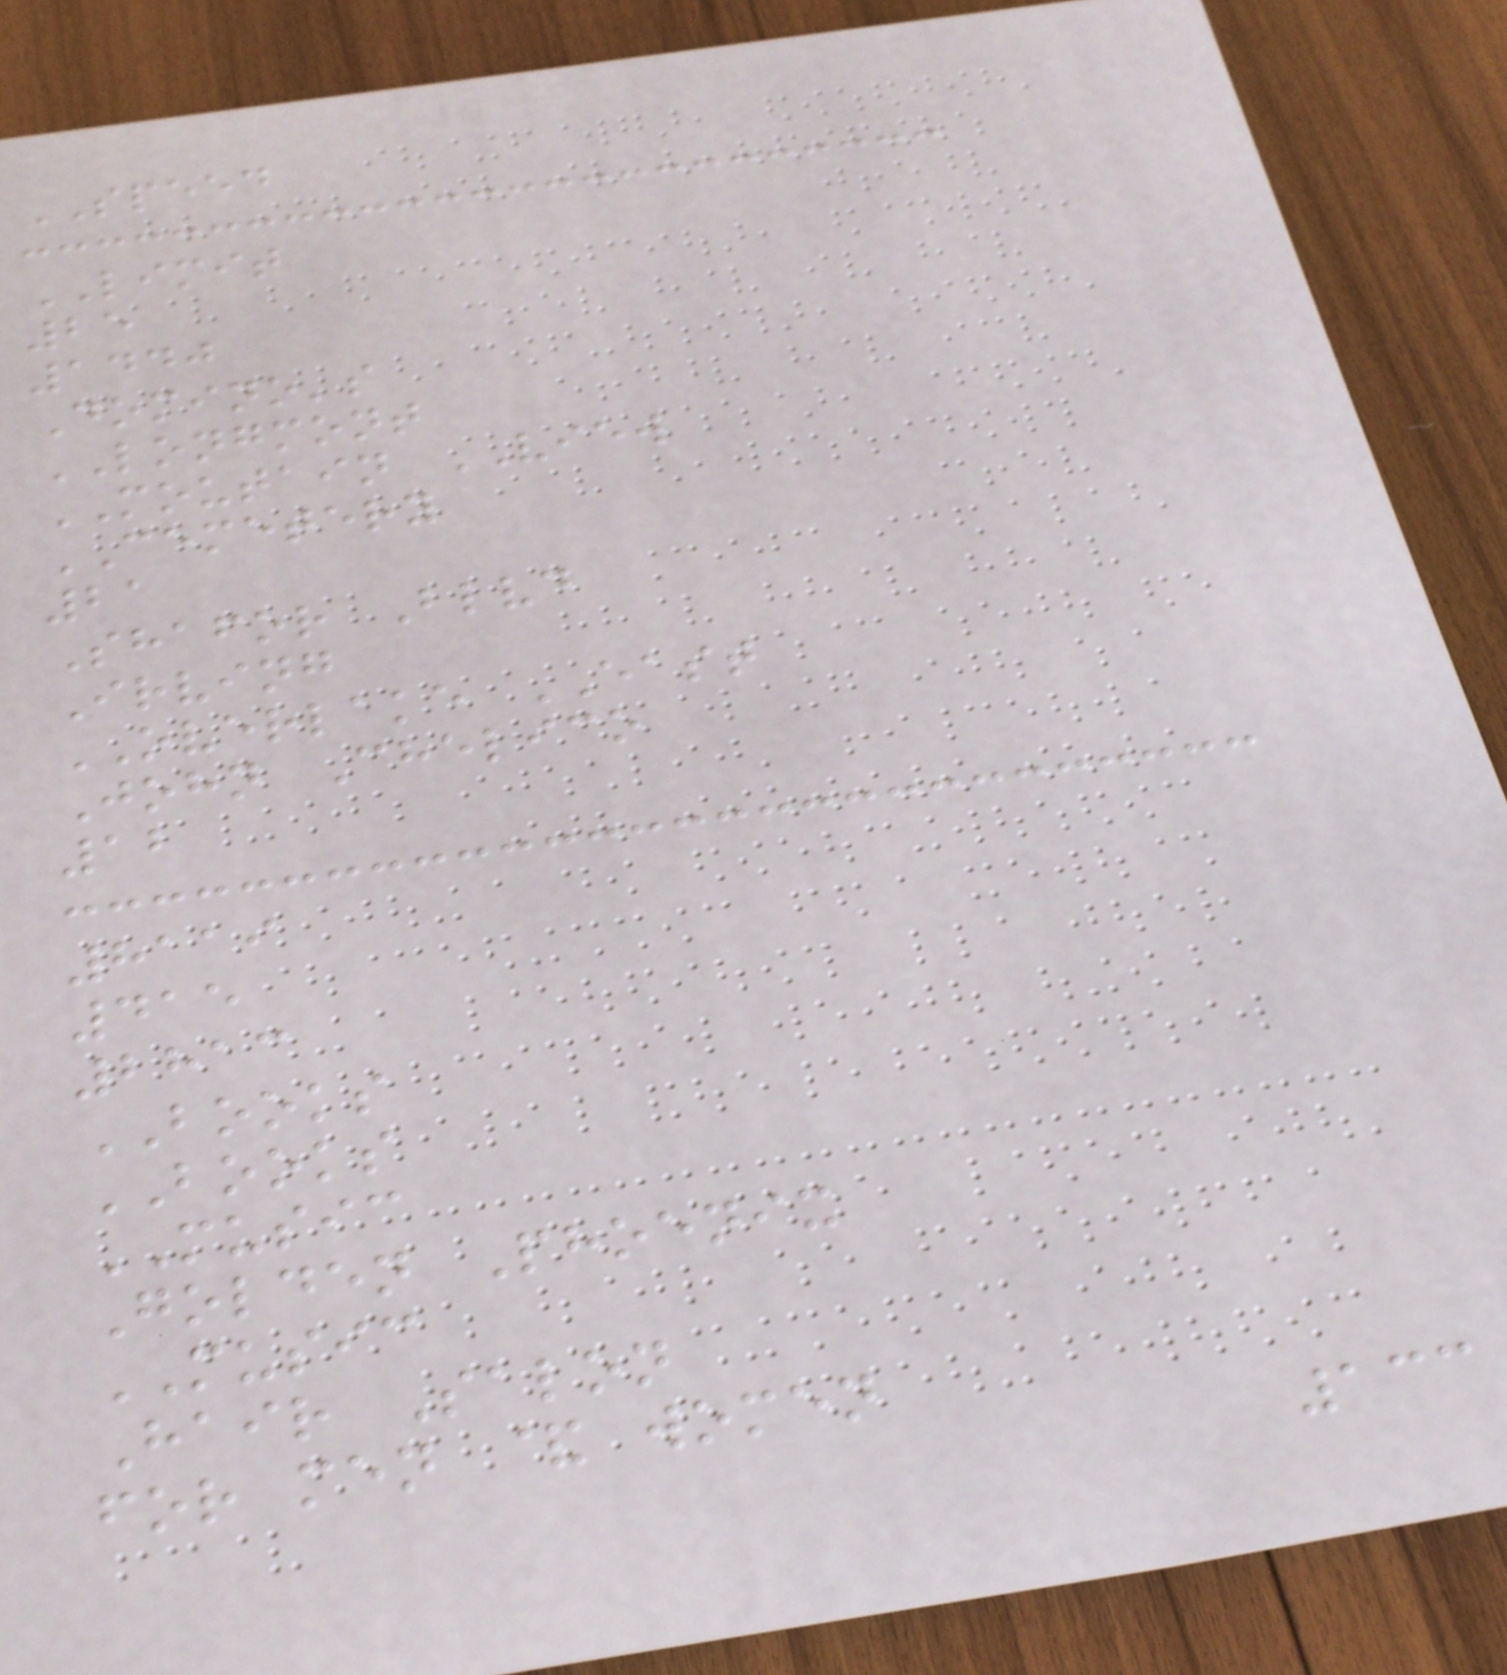SPEED
LIMIT
25
1440
Domino's
LONGMONT
MOUTAIN VIEW
CEMETERY
21
Shafor Blvd
Irving
OVERLAKE EAST
John Chelico
12
8119
415
2813
BOOKS
BOOKS
MUSIC
Golden Phoenix
MUSIC
Hair Salon
for men & women
133
